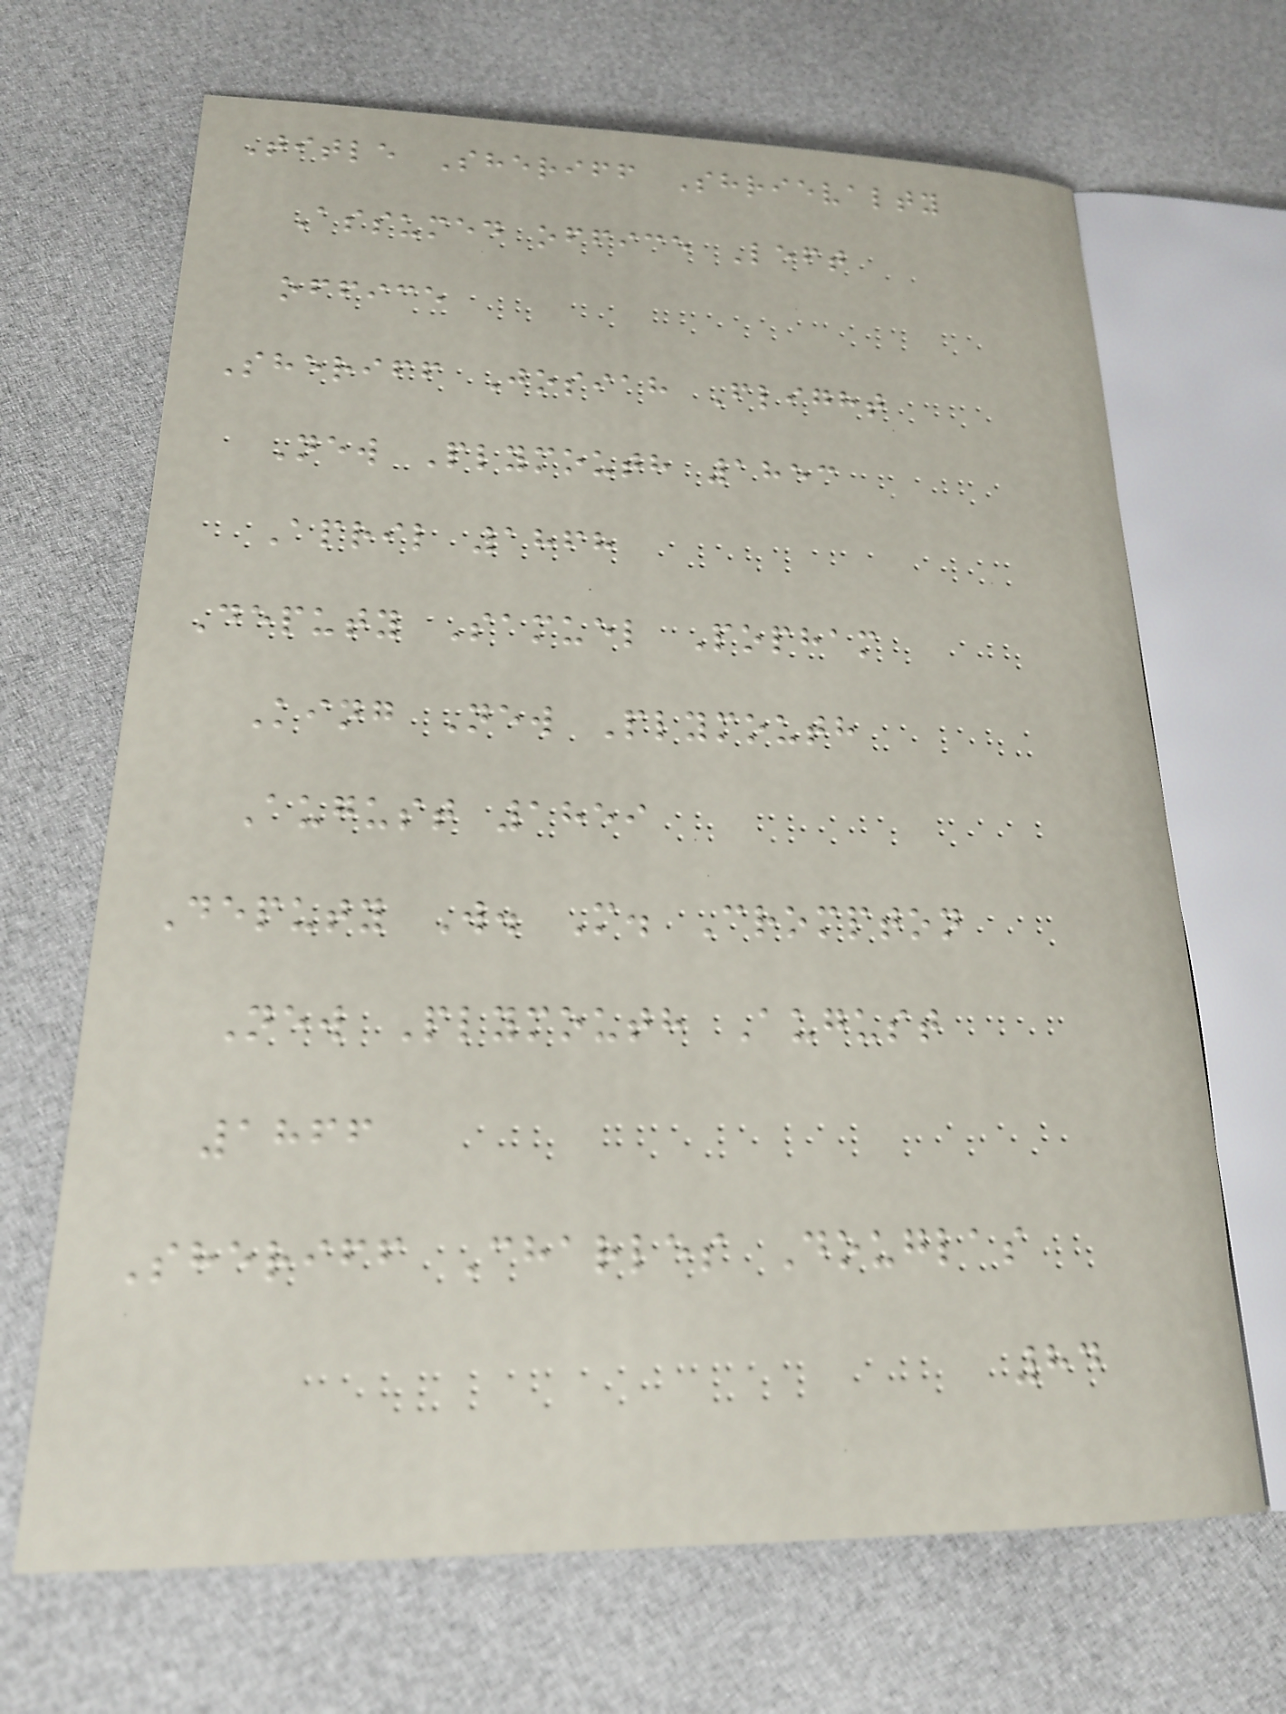Title Sheriff Shrievalty
Assumed office Left
office
Sheriff Josiah Flight
New Plymouth 1853
April 1868
Deputy Samuel Popham
King New Plymouth
August 1859
Deputy W. M. Crompton
New Plymouth August
1866
Sheriff Charles Douglas
84
